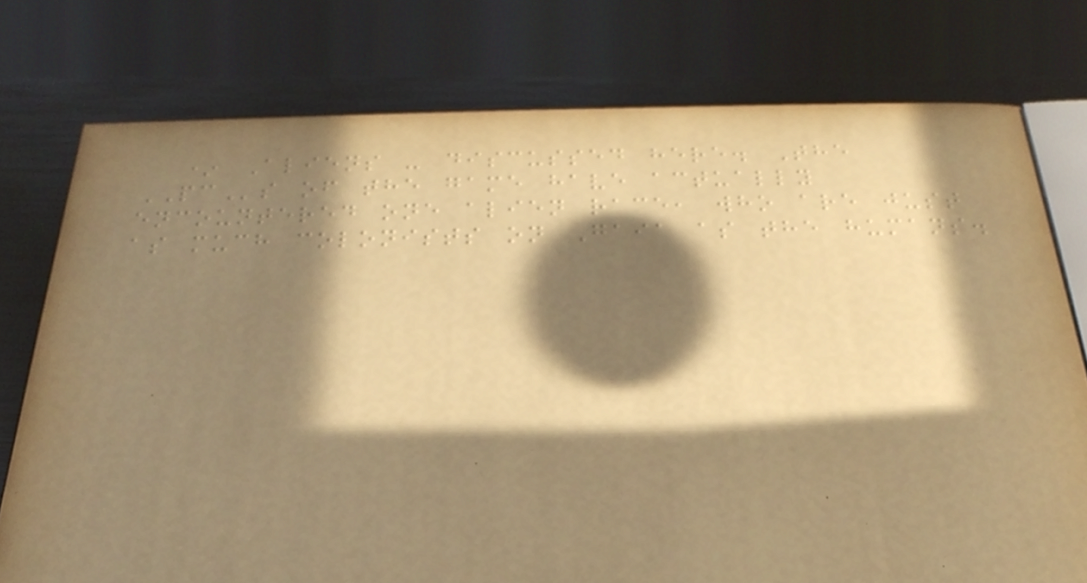* Aliens - discussed here. The
PCs of the game have actually
encountered one alien race, who are just
as much colonists on Gaia as the humans.
